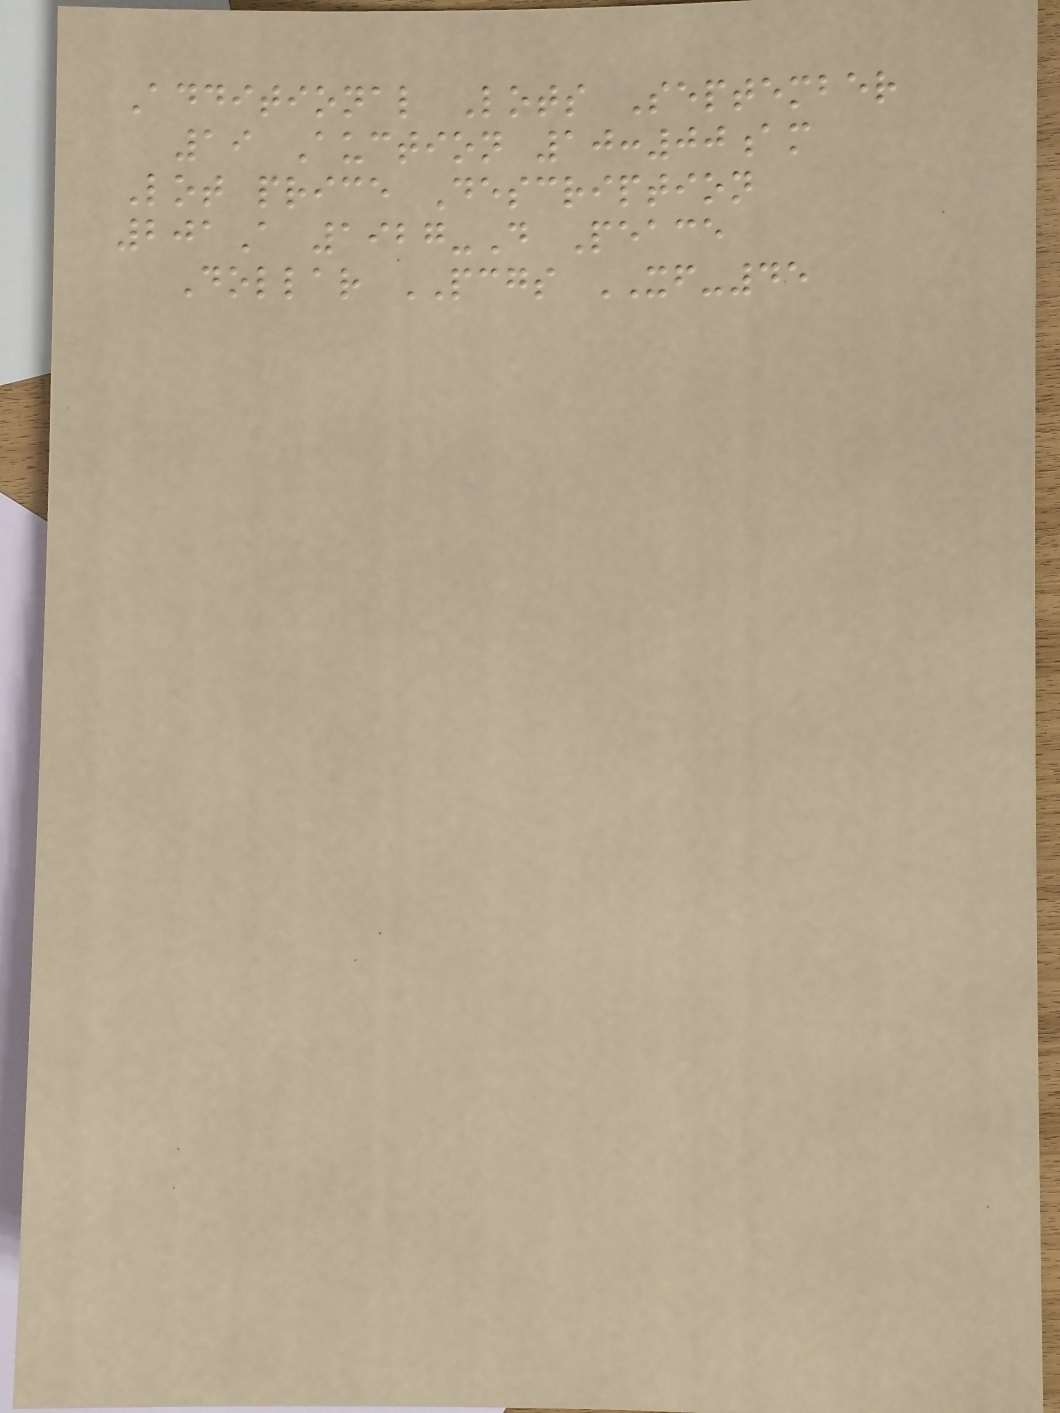Additional Lots September
19 Auction 10:00am
Lot price Description
201A 1927-D Peace
Dollar PCGS XF-45
